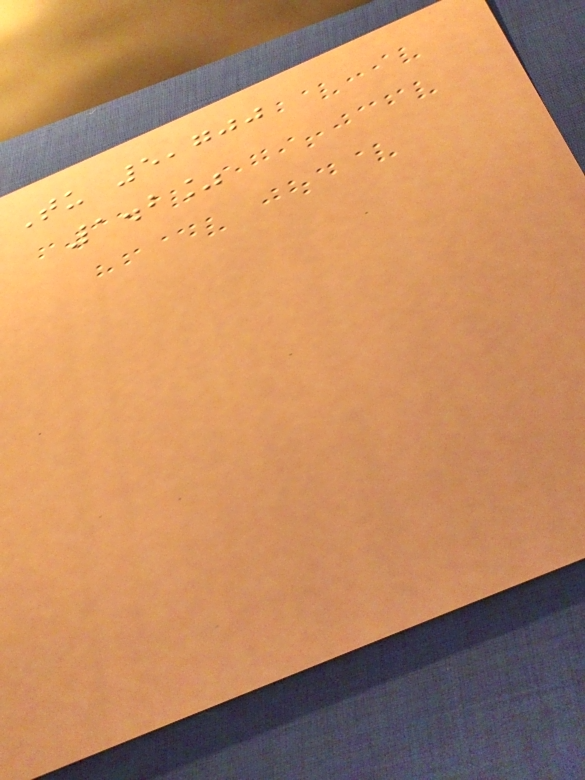Tu 5,700
1.2%
